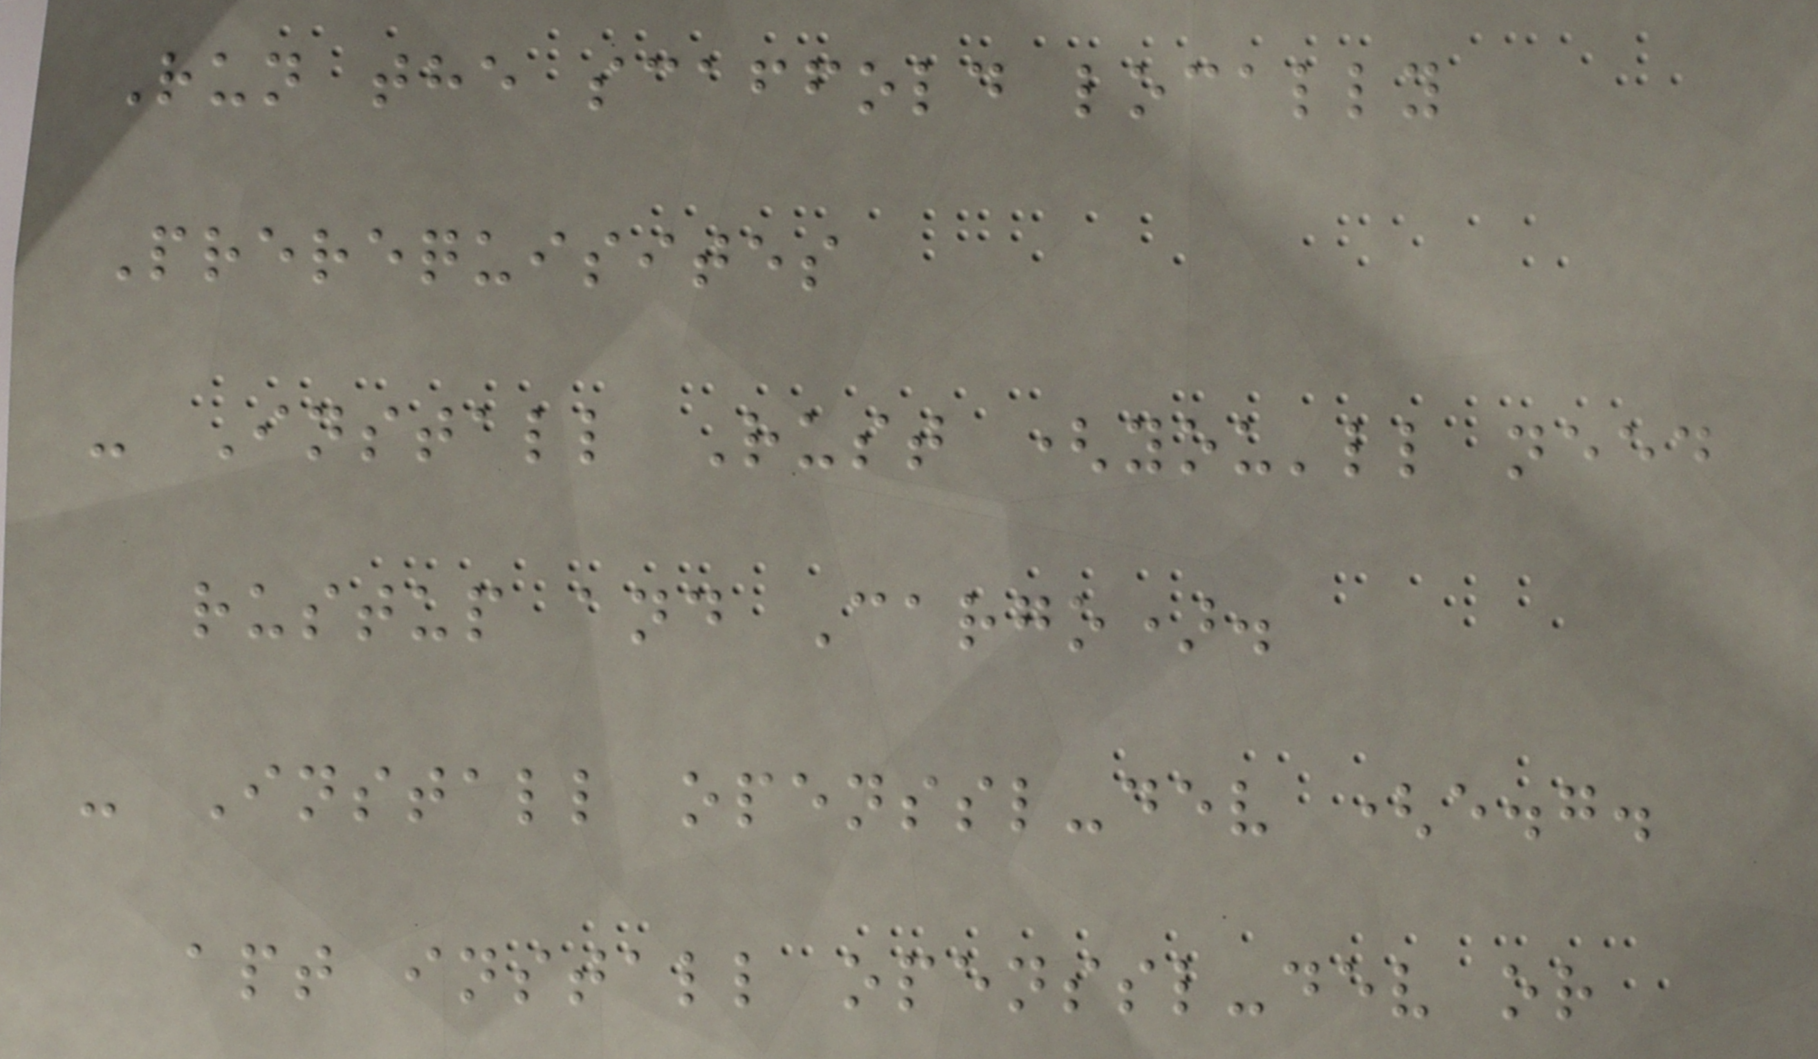Run the scaffold locally
Prerequisites
- Install Rust (you'll need
rustup and Cargo).
- Install openssl-dev (e.g.
apt install openssl-dev or
